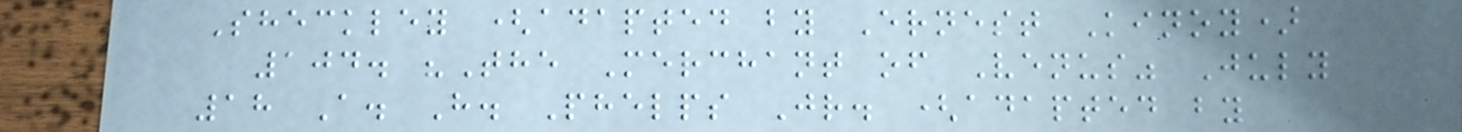Sheckley (adapted by Ernest Kinoy)
104. "The Merchant of Venus" July
18 A. H. Phelps Jr. (adapted by
